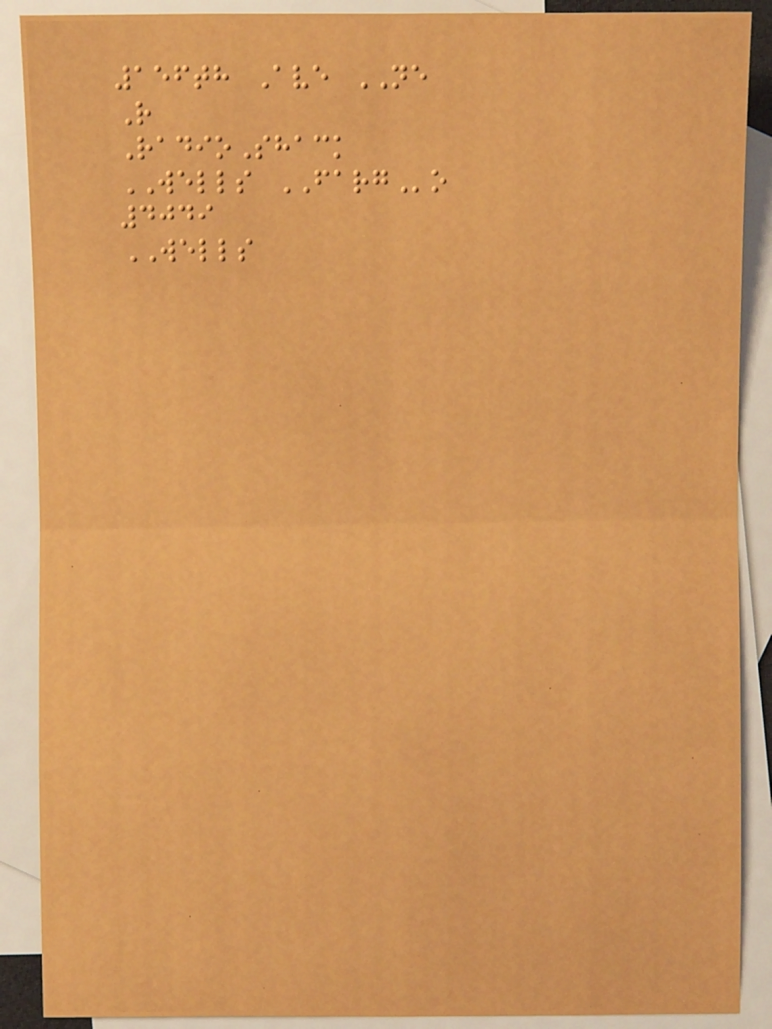156th Ave NE
R
RadioShack
WELLS FARGo
4049
WELLS
